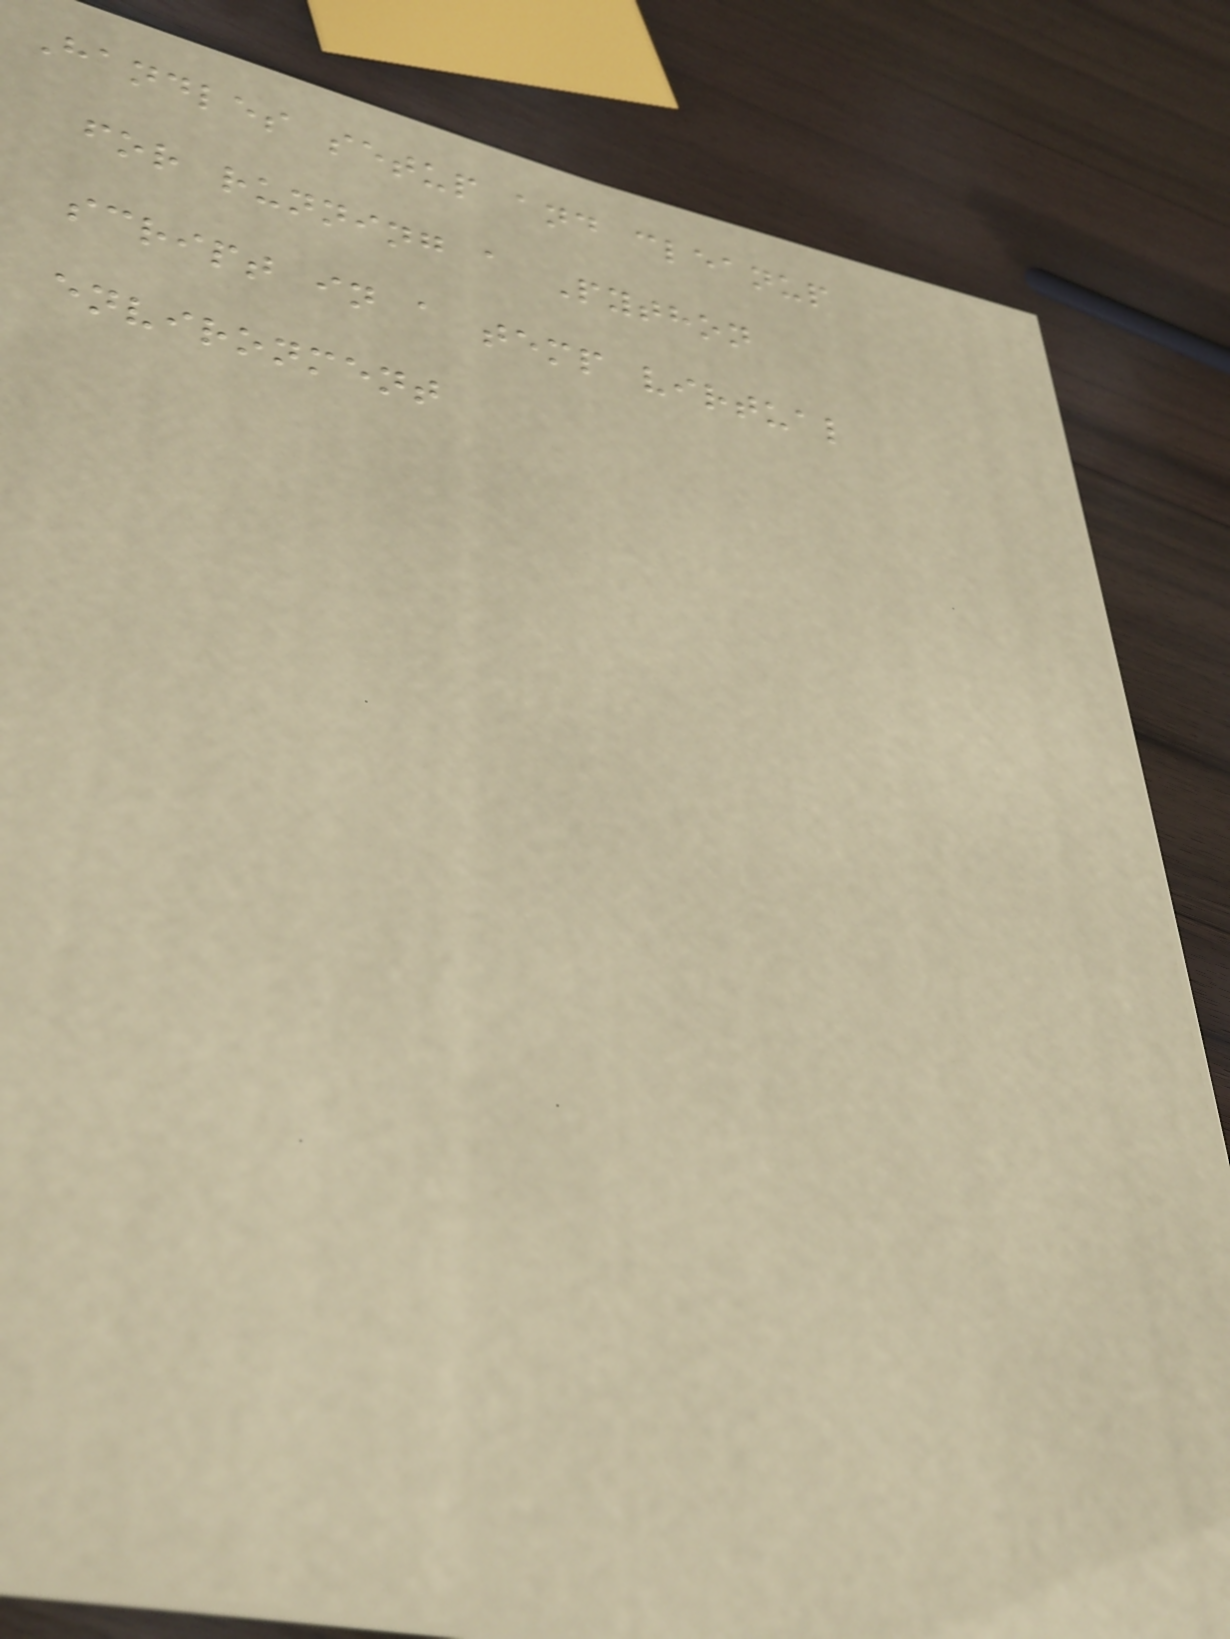Handles setup and cleanup
for running a Python
script in a temp virtual
environment
